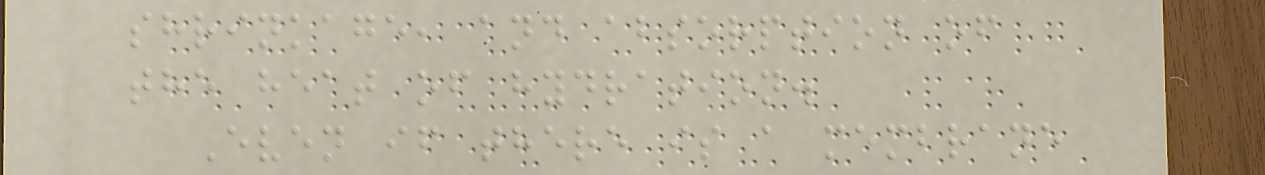shrinkage, and absorption of
the heat of hydration.
Even if there is a membrane
